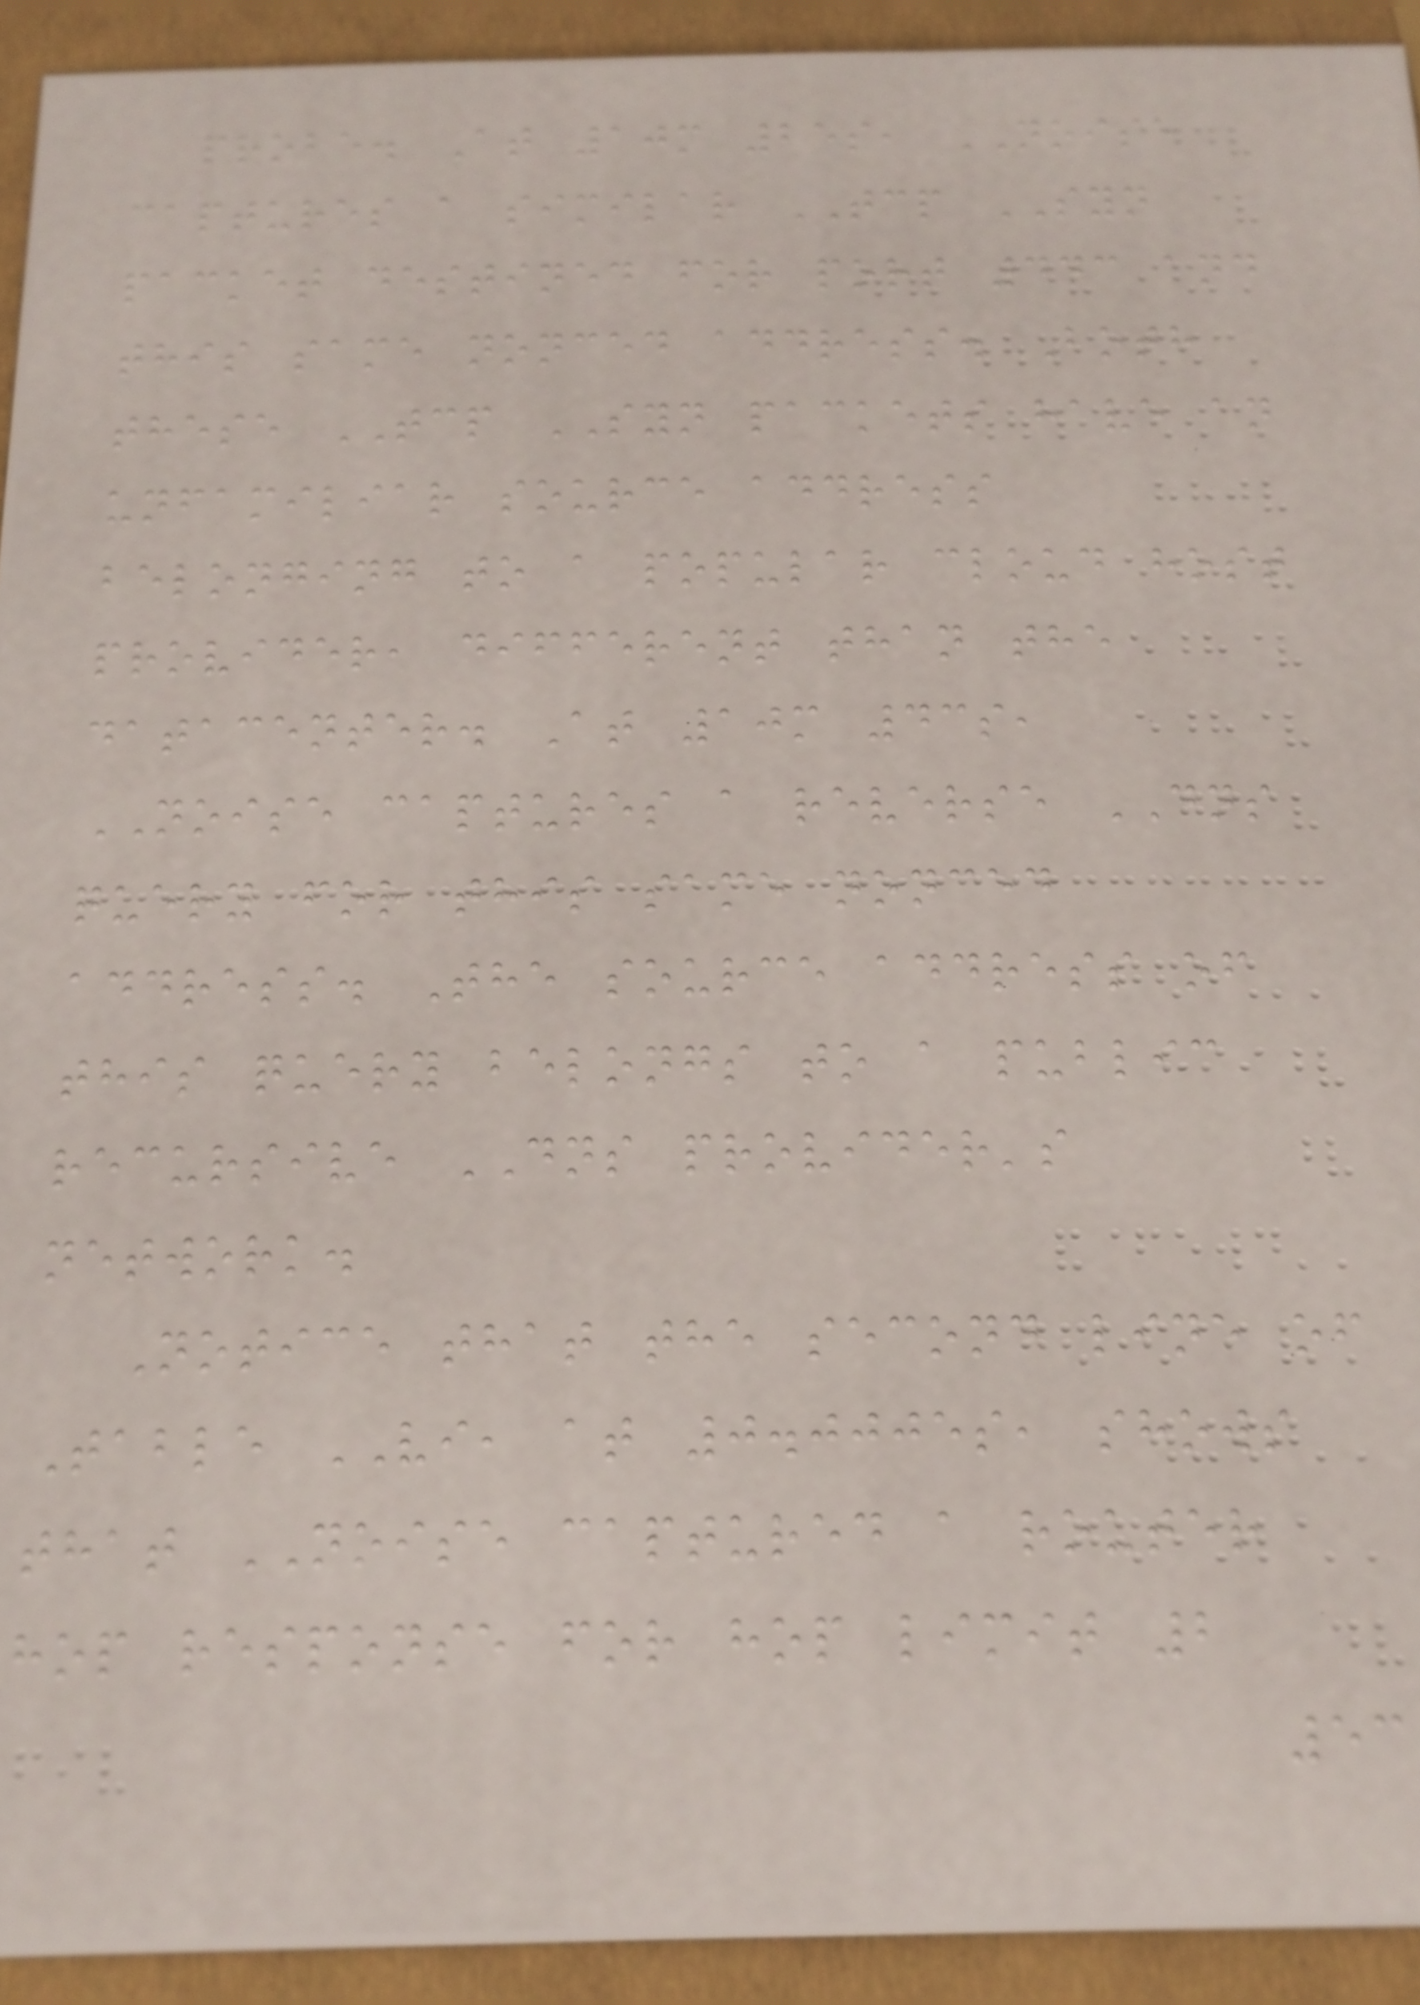probe. At 10m 25s, NOISE
captures a similar TCP SYN
packet destined for port 443 and
this same nonced address. Both
these TCP SYN packets have an
unfamiliar source address
belonging to a popular cloud host
provider, different than the
datacenter. At 10m 43s,
NOISE captures a reverse DNS
query for this same nonced
address. The source address of
this query belongs to a public
recursive DNS provider's
network.
Notice that the second line of
Table VI, at 0.0005s, shows
that NOISE captured a router
hop response for hop limit 2
53
